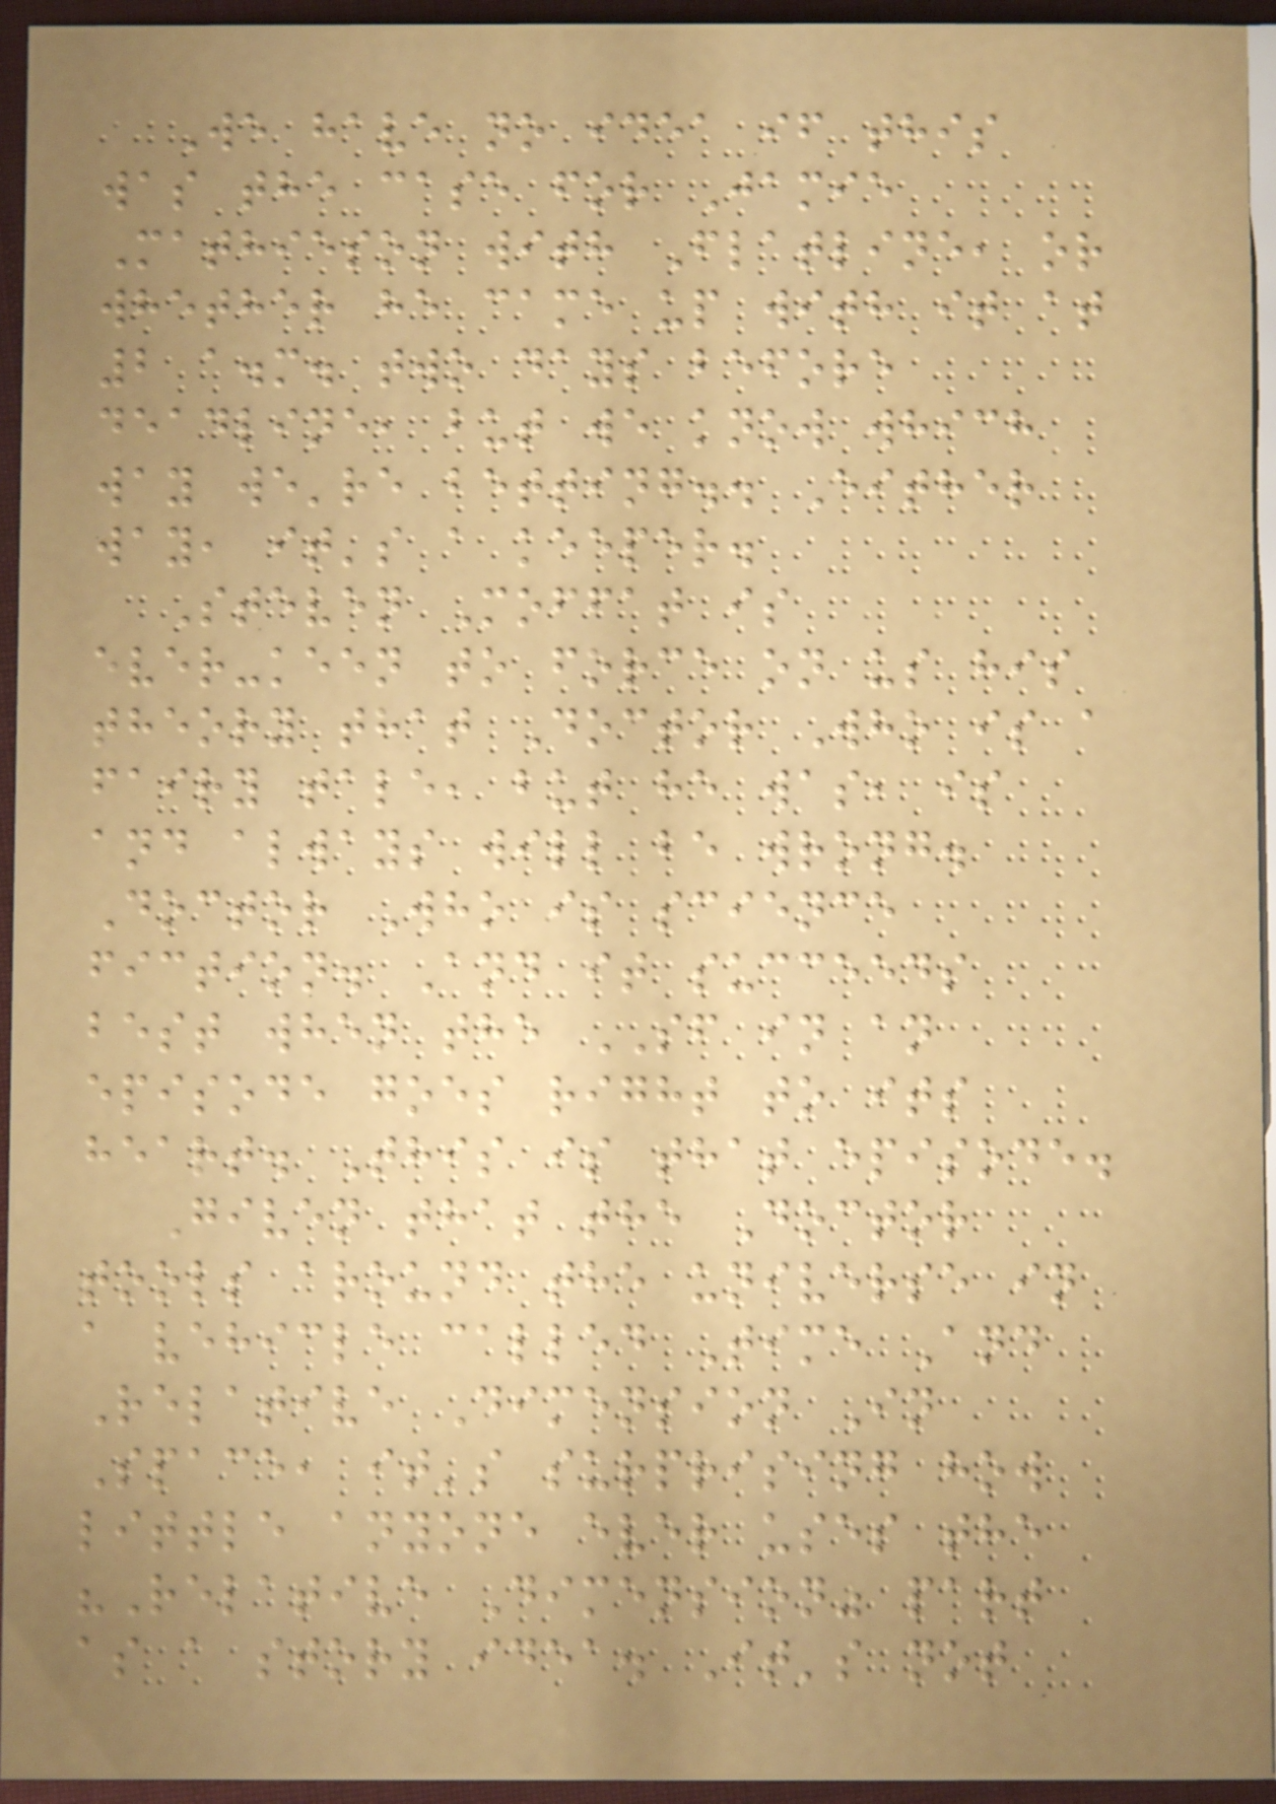We have no idea if this
was the case for Jamie
Mathieson with Flatline, or
whether he came up with it at
2 a.m. two days before
deadline, but we know which
way we're betting.. Either
way, it's a keeper.
Steven Moffat is
ever-keen to force on us his
theory that Doctor Who is a
fairy tale, but he was, is
and always will be wrong.
Doctor Who is science
fiction. And it succeeds
best when the SF in an
episode goes right to its
heart. This is that episode.
Given that the Doctor
tools around the universe in
a vehicle called Time And
Relative Dimension In
Space, it's surprising how
little anyone ever uses the
"Relative Dimension" part
as a story idea. It's not
